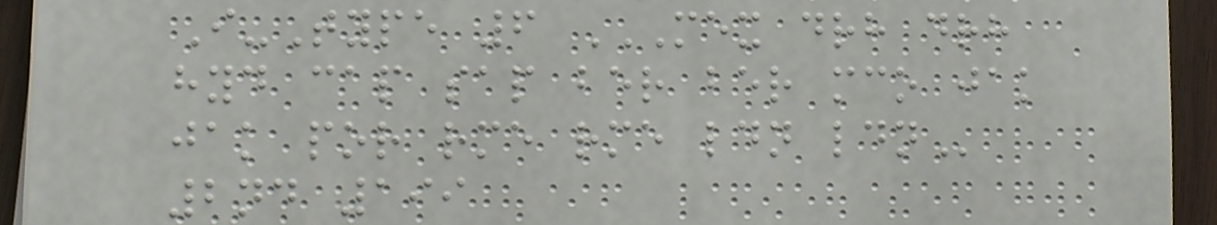I-Type 6 MEX DRH DRH
HYD CAP SAP BER BER MCO JAK
JAK POR RME RME LDN LDN
2nd 199
